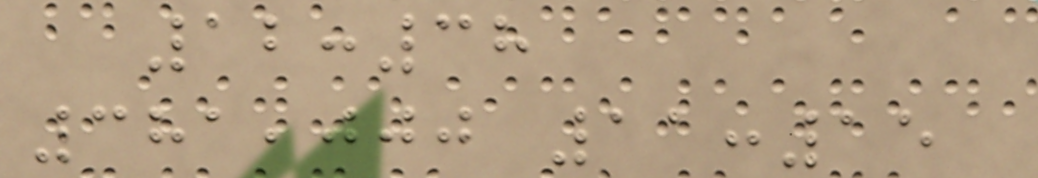12:38
381,000 11:15
